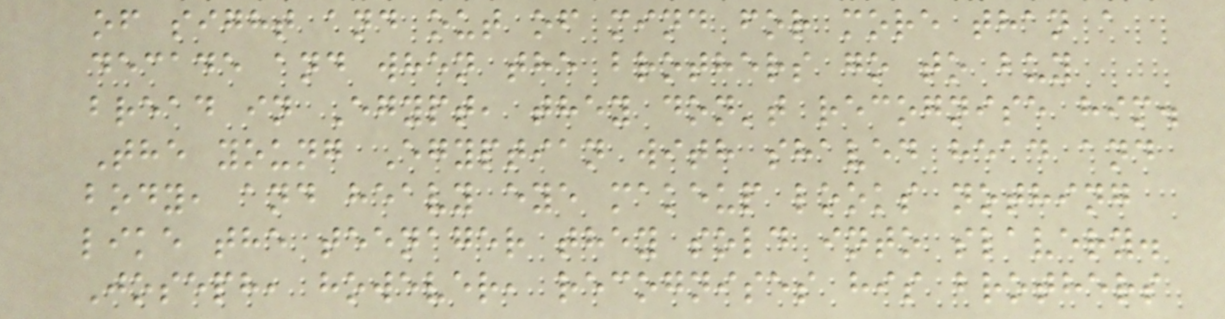of sight and out of mind for more than a
decade and when the brothers go to buy
bread in Egypt, they don't recognise him.
The young Egyptian with shaved head and
body, and heavy eye makeup looks nothing
like the teenager they sold into slavery.
Joseph, however, recognises his brothers
